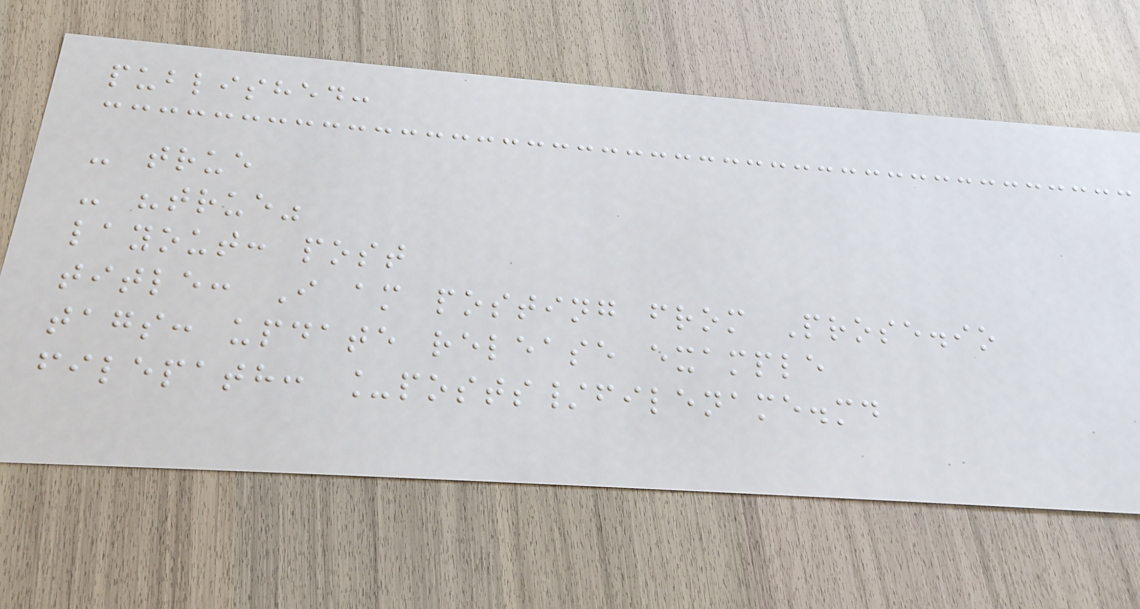published:
- true
- "true"
layout: post
title: I am posting from Prose.io
tags: update release example
filepath: _posts/filename.md
